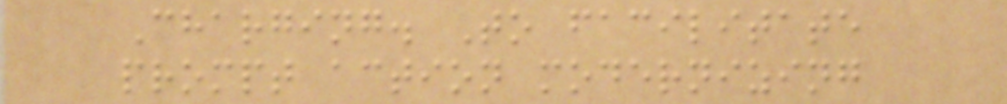Charging. To facilitate
prompt action modernizing
